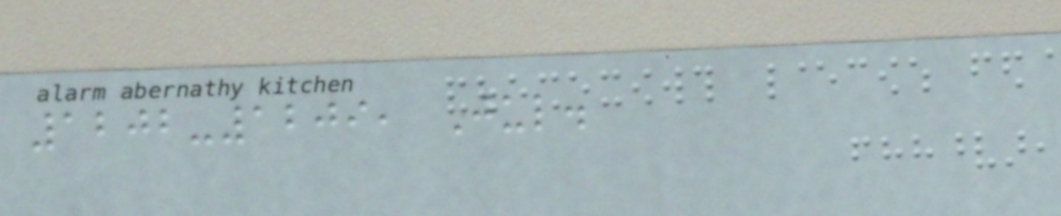1202-1209, Jul.
